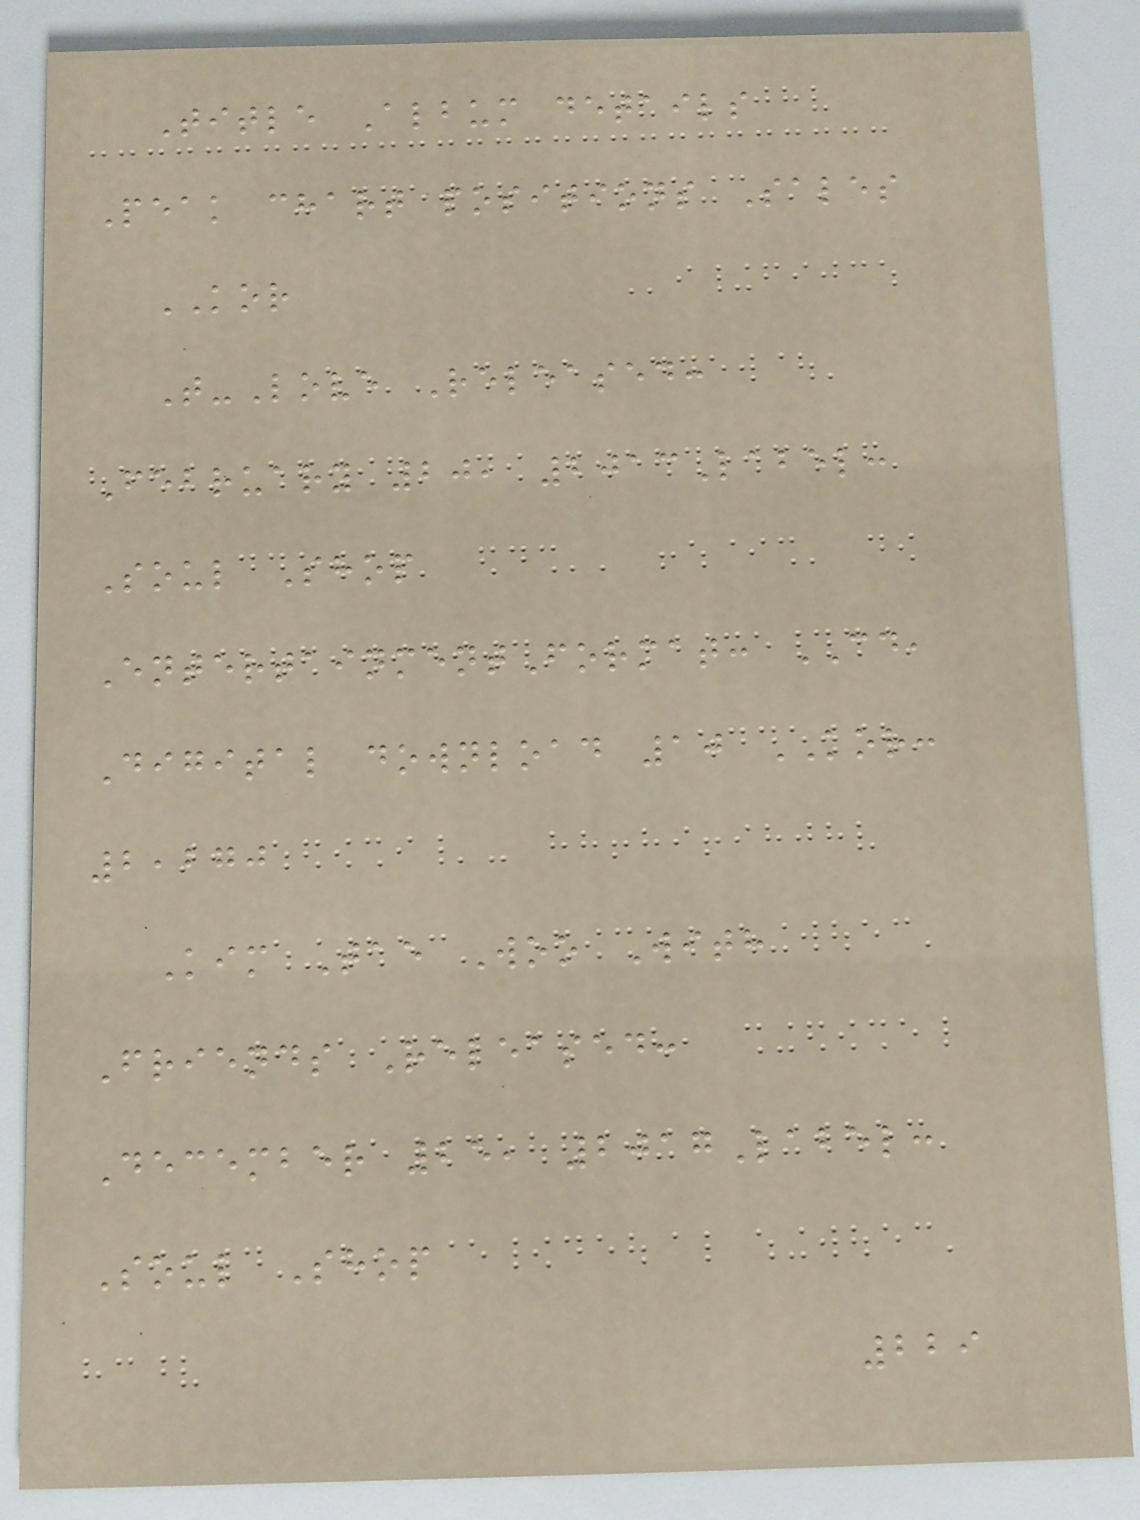Title Album details
Peak chart positions Sales
KOR
T-Love Released:
February 20, 2013Label:
Soul Shop
EntertainmentFormat: CD,
Digital download 10 KOR:
2,270
Kim Tae Woo With
Friends Released:
December 25, 2017Label:
Soul Shop
229
